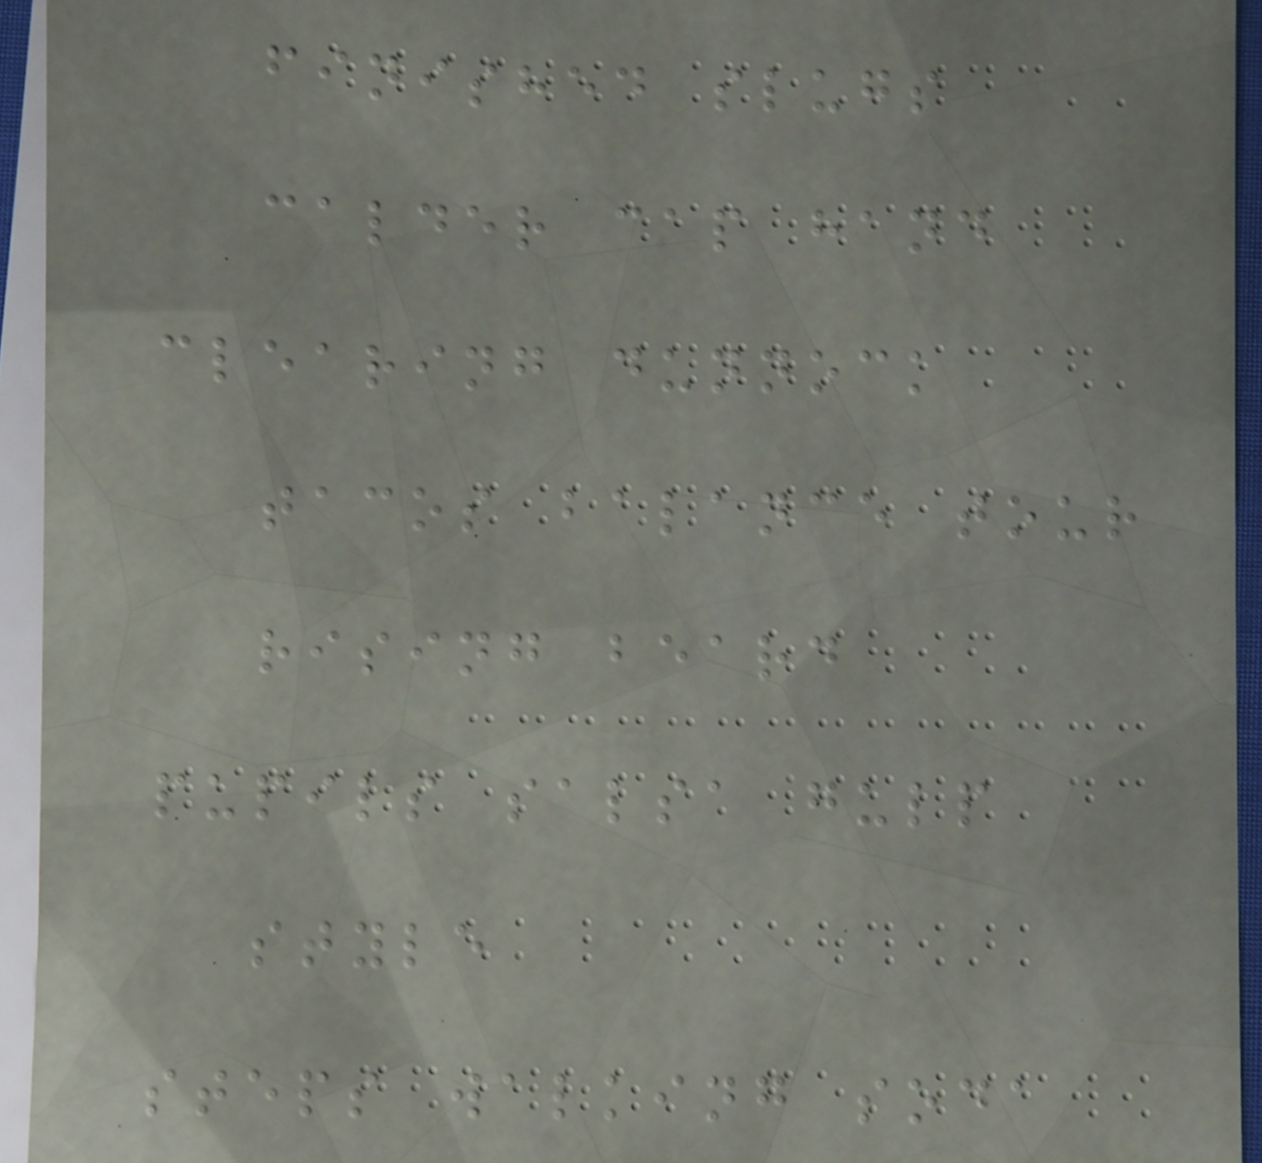finished slugs
calder cap hand
clearing dunnock
tacos balance tour
rising beard
pupils salsa gulp
style
steps walking soda
